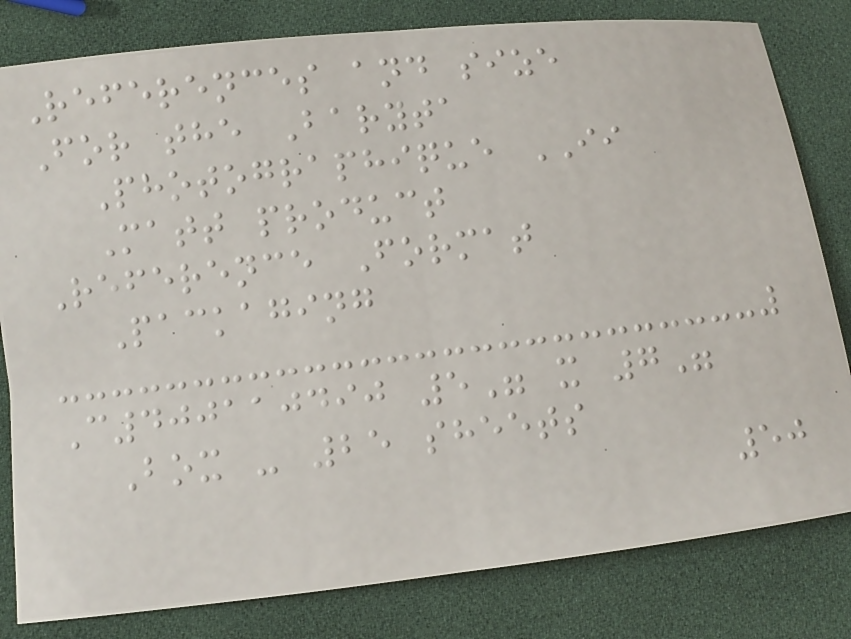References and size
For the Baryta
Photographique II
Matt product
Reference Format
Packaging
C400110490 5" x 7"
Box - 25 sheets
50
